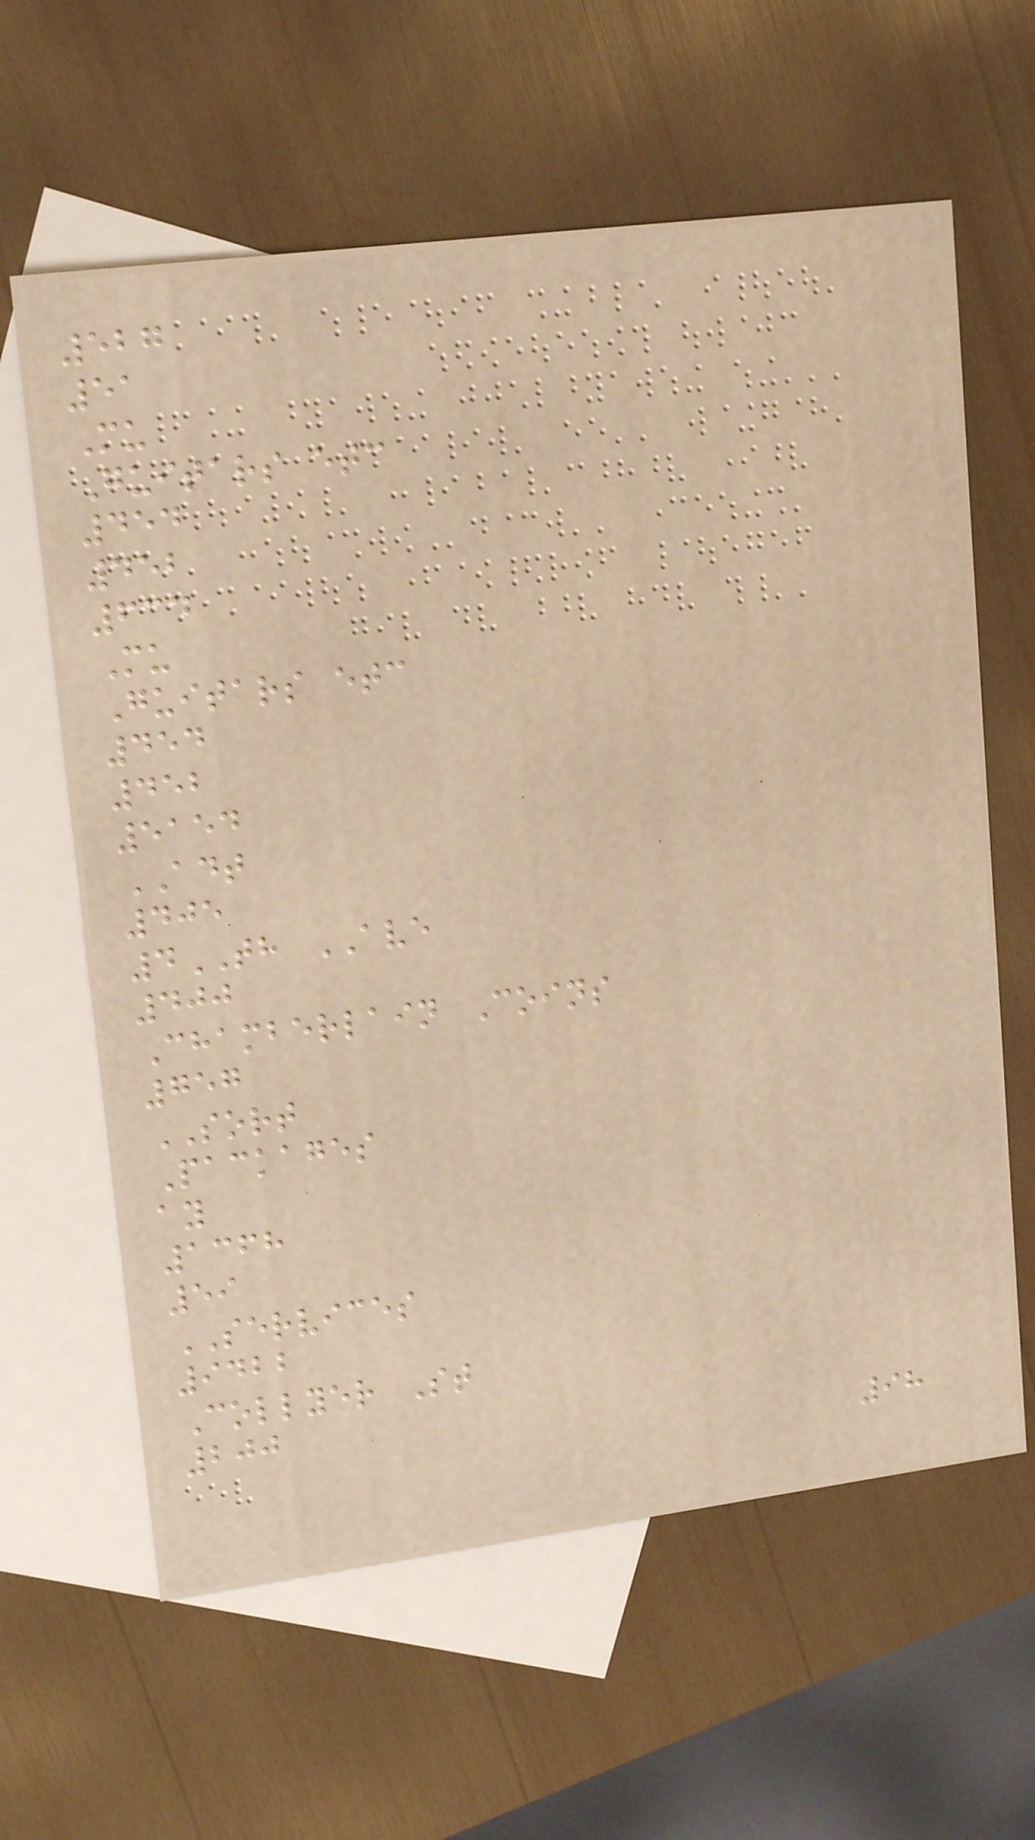527
51
Mu
Guitars etc
454
452
634
Mu
Guitars etc
454
452
5154
ADT
405
4TH AVE
400
Chamberlain Coins
757
SORT
Packages
ay
1368
59
SERVICES
9422
Collyer St
200
98
